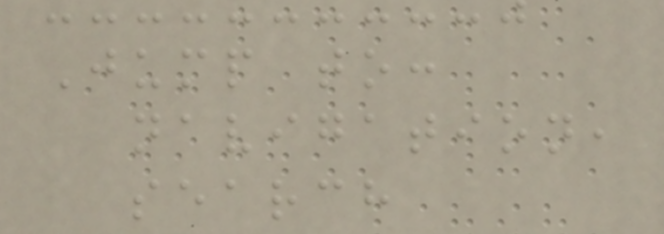Jump to:
navigation,
search
